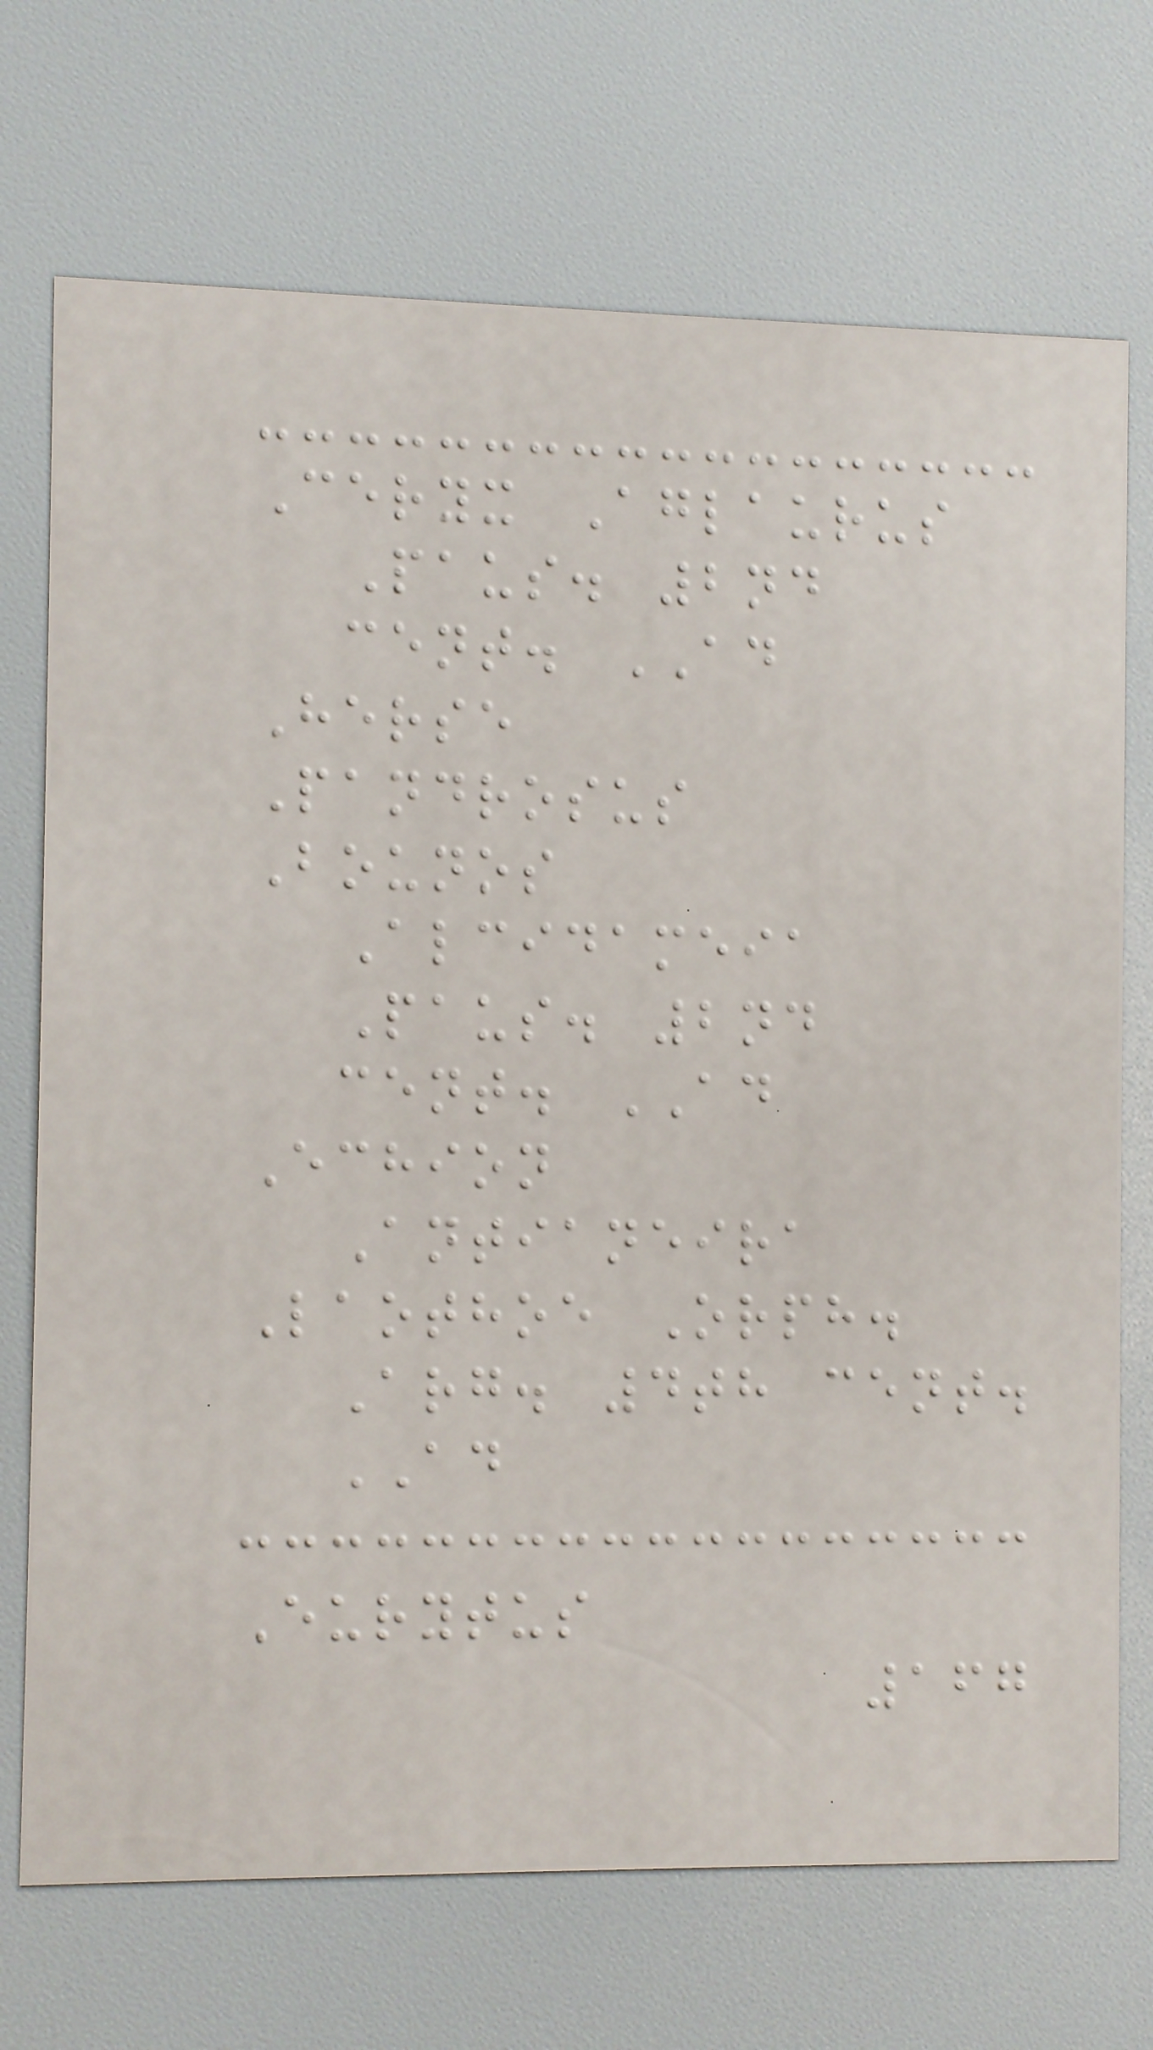Ceryx Aglaurus
Paus. 2nd
cent. AD
Herse
Pandrosus
Bounos
Alcidameia
Paus. 2nd
cent. AD
Echion
Antianeira
Laothoe Orph.
Arg. 4th cent.
AD
Eurytus
167
